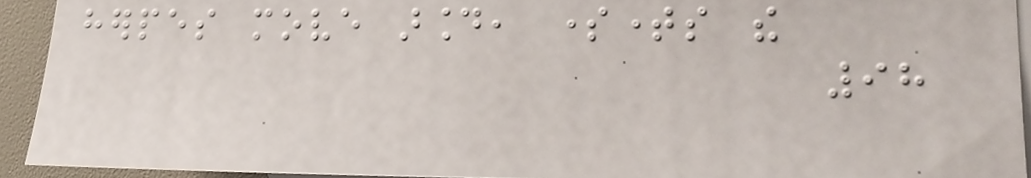herpes move around, sometimes the
98
